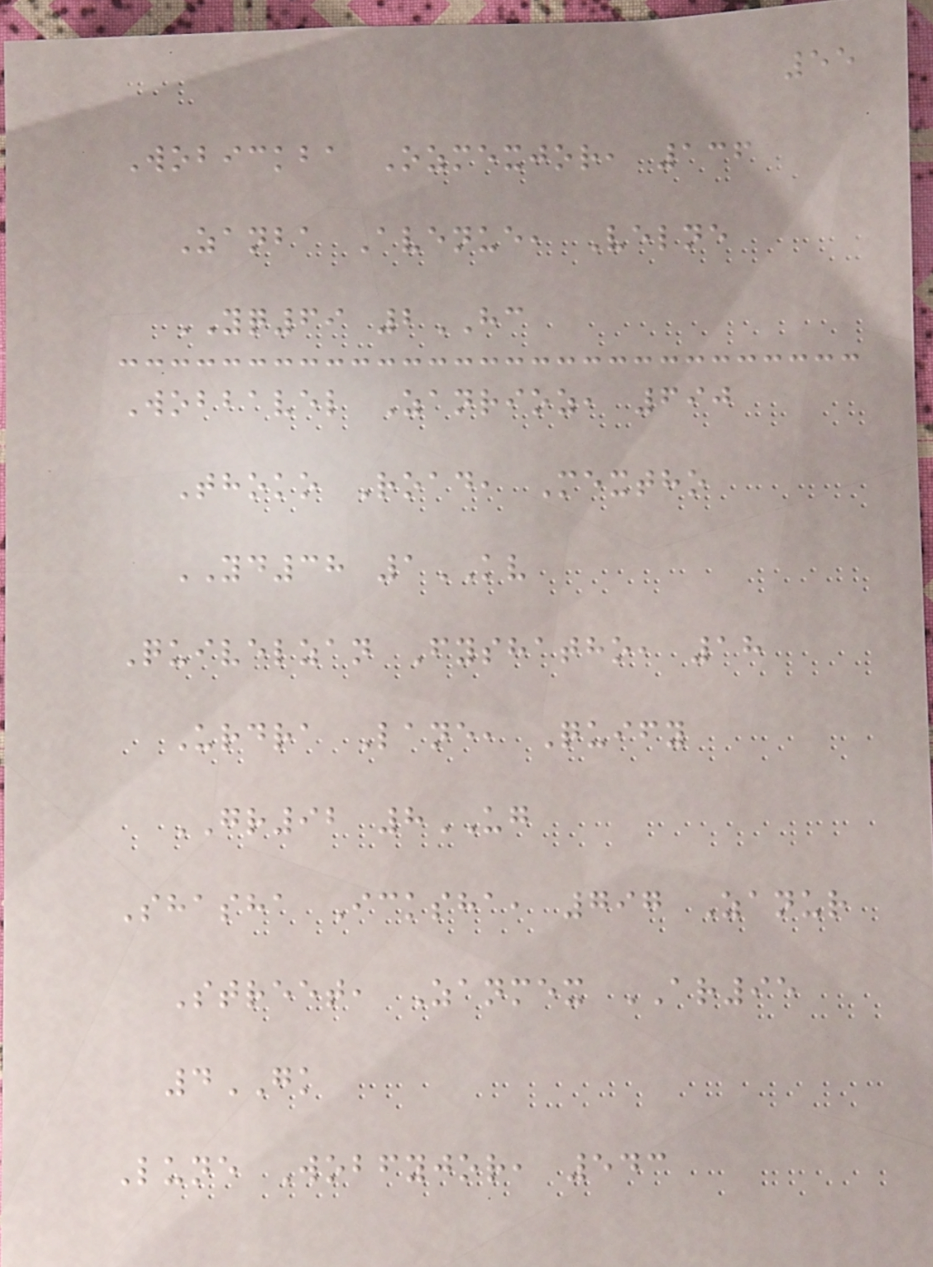55
Wobickba Ozmexjor, 136
Zanba Avenue, Velne
YQ69 2HC
Wobbavel Zanrioz, 690
Thoko Road, Mextho
YD38 1KV
Quivelzan Fyshatho, 18
Urdra Lane, Quify
GR92 8UG
Shasha Icksha, 797 Zanur
Street, Zanmex AR95
4GK
Lune Wobfyjor, 543
